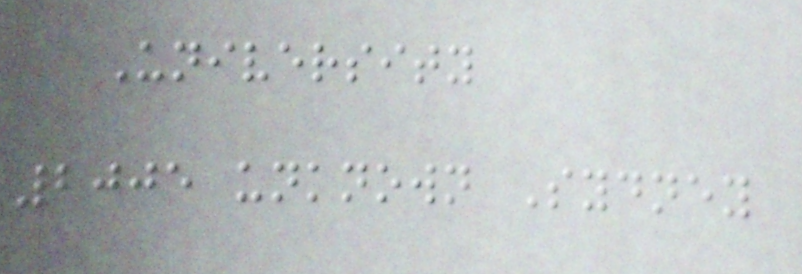University
2005 unknown Sydney
